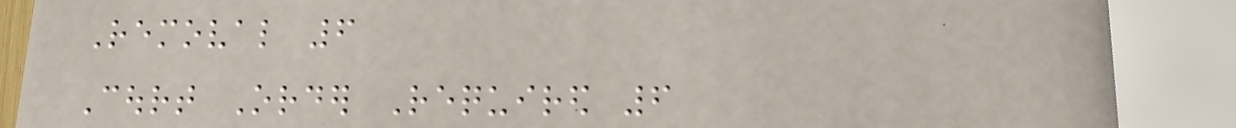Removal 6
Court Order Required 6
